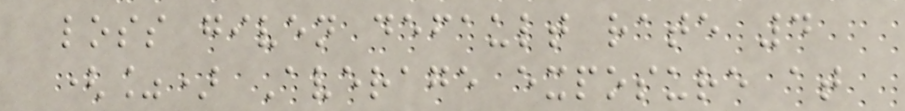loss given default rate 4
(%) Average exposure at
